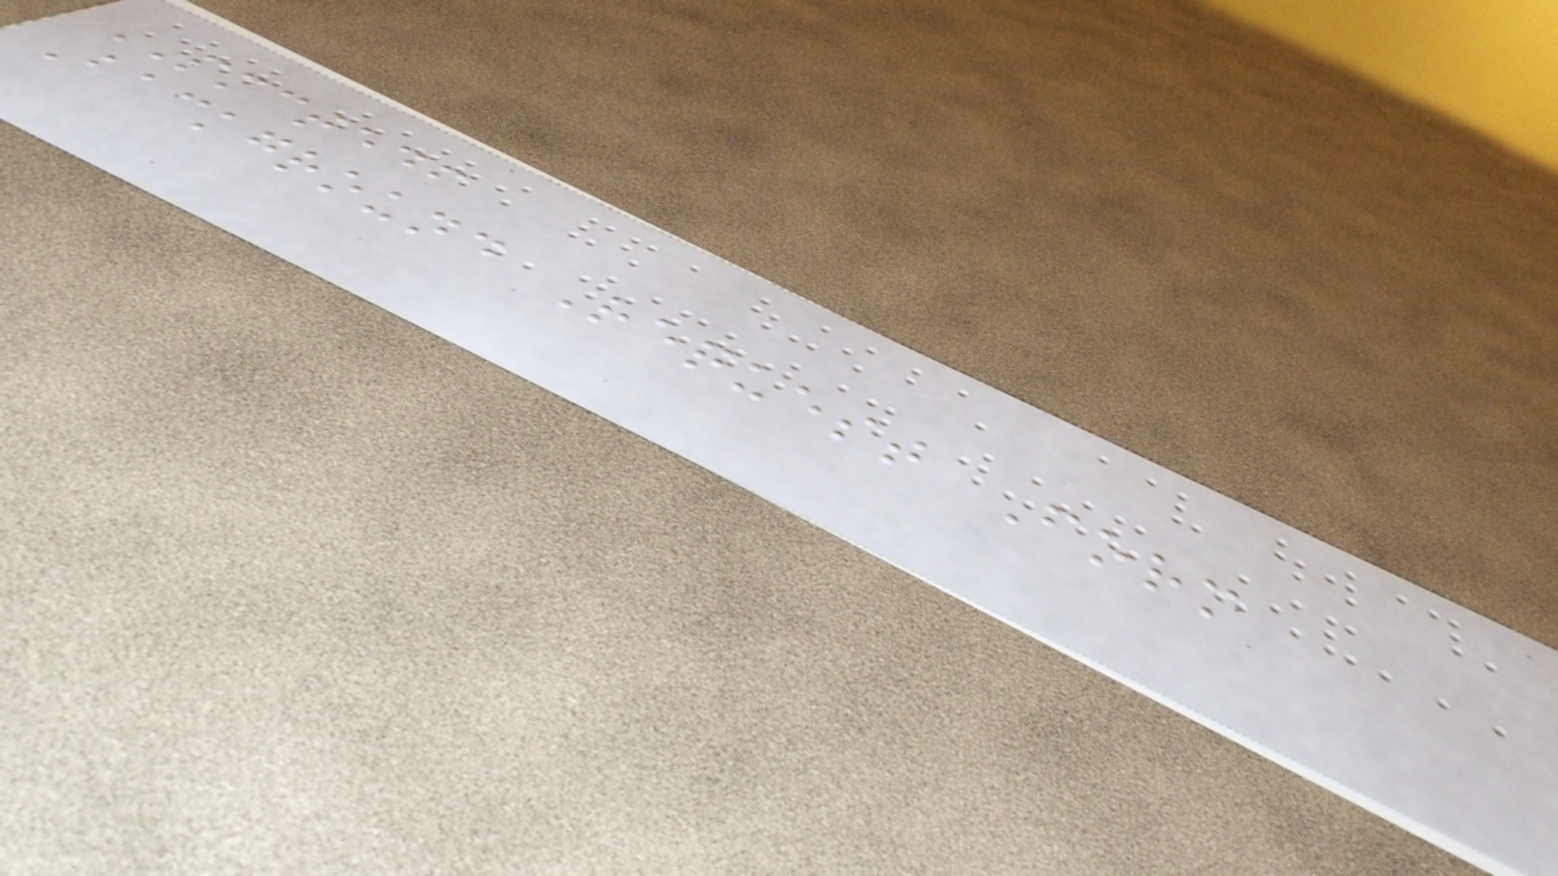PMCTEDF
Background Request Form
